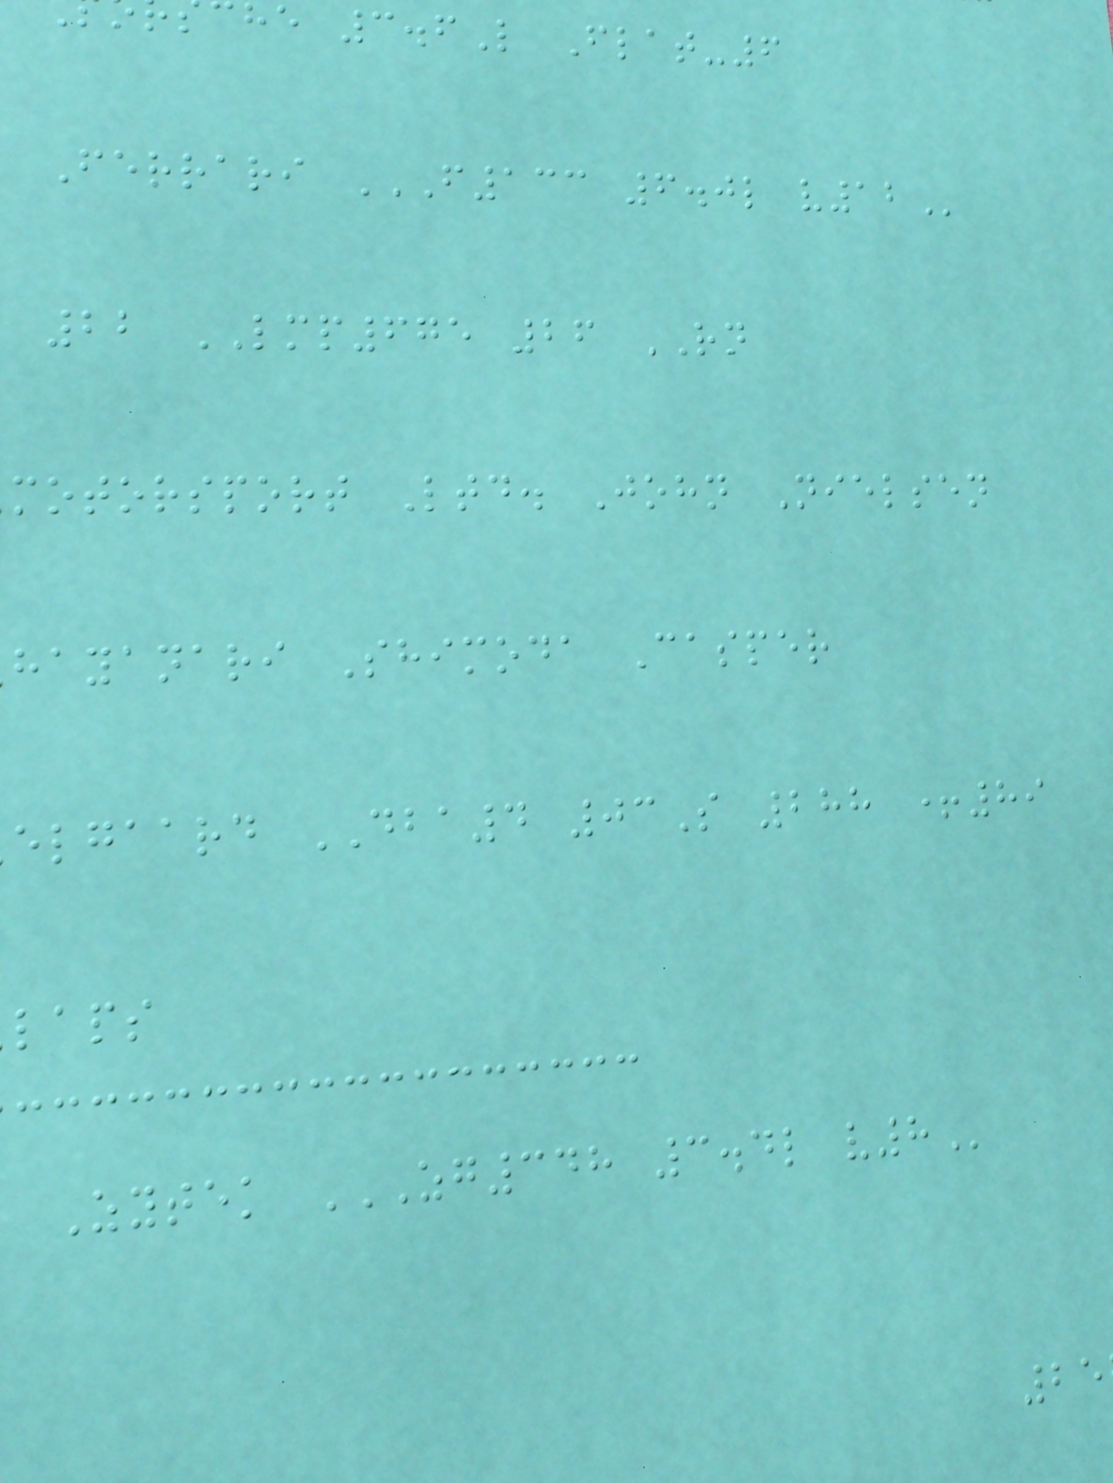he 3.6L Flat-6
Ferrari F133 6.0L V12
22 LMP675 26 RN
motorsport Ltd. John Nielsen
hayanari Shimoda Casper
elgaard DBA4 03S 288 +89
laps
Zytek ZG348 3.4L V8
